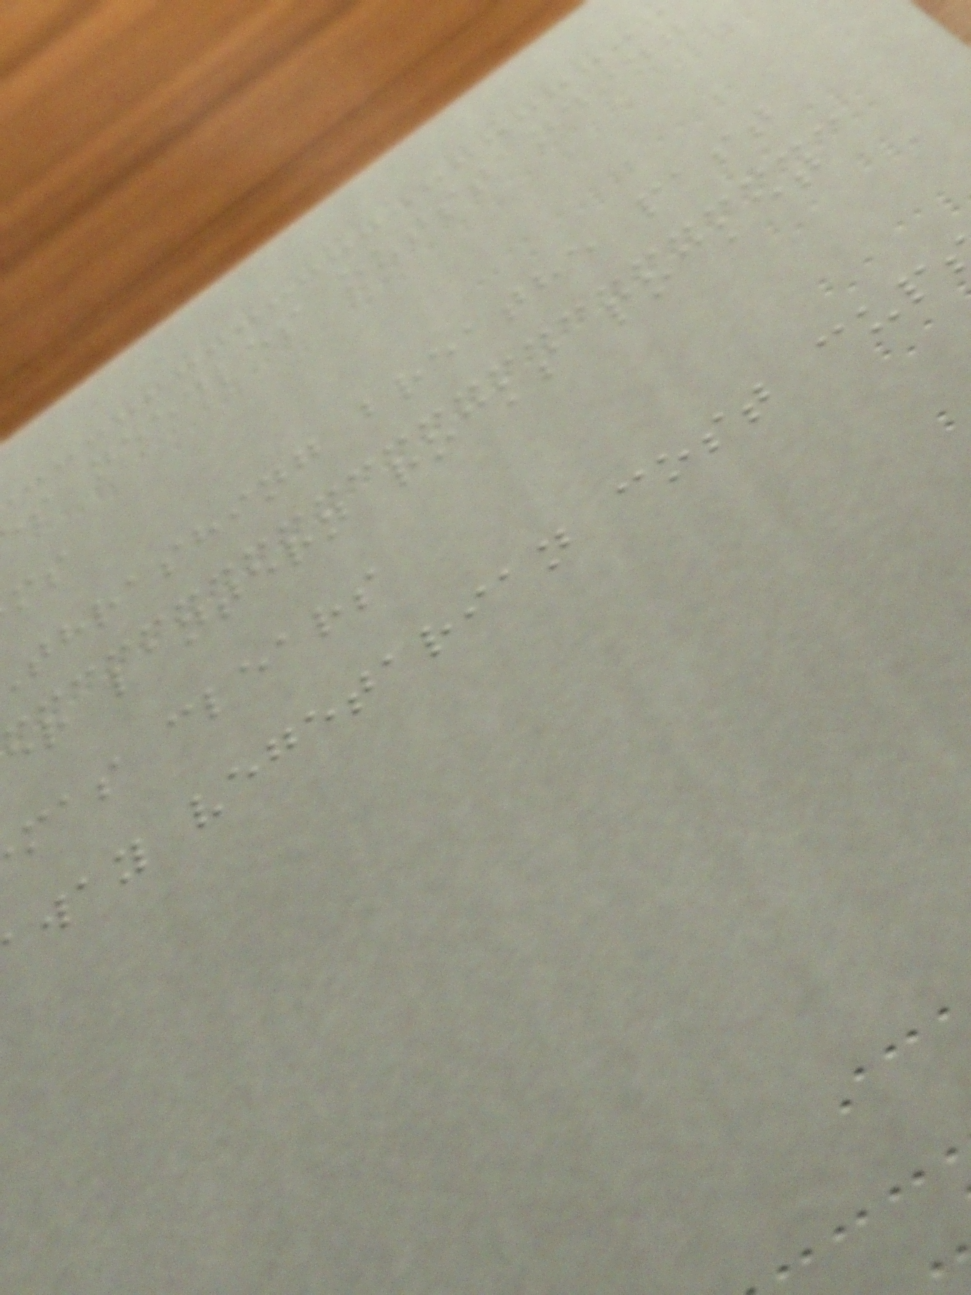s needles outstanding
thrashing breathe past
er lantern rocks pocket
mas clears
way vegetarian cost cup
